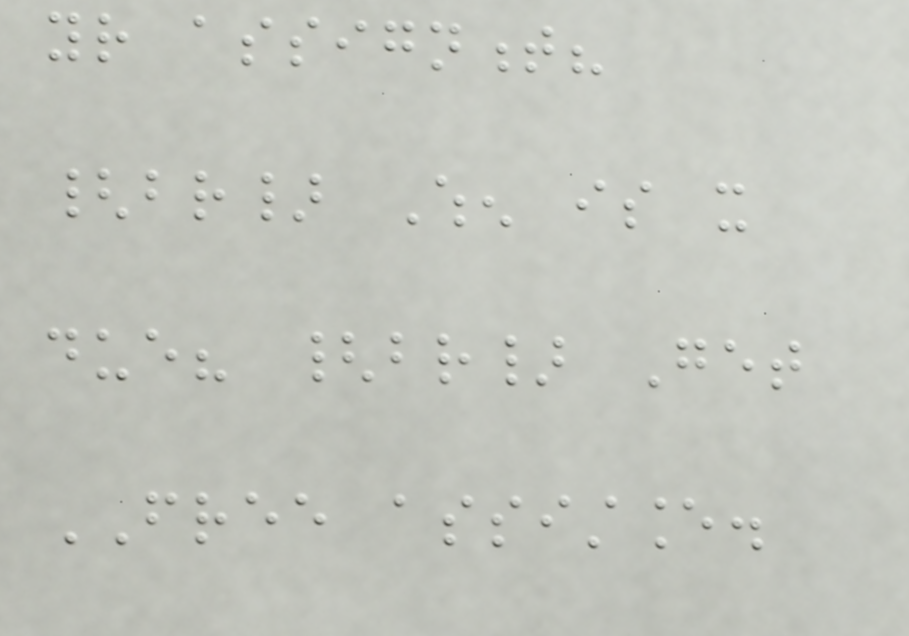your assignment?
{br} When is it
due? {br} Get
FREE assistance.
